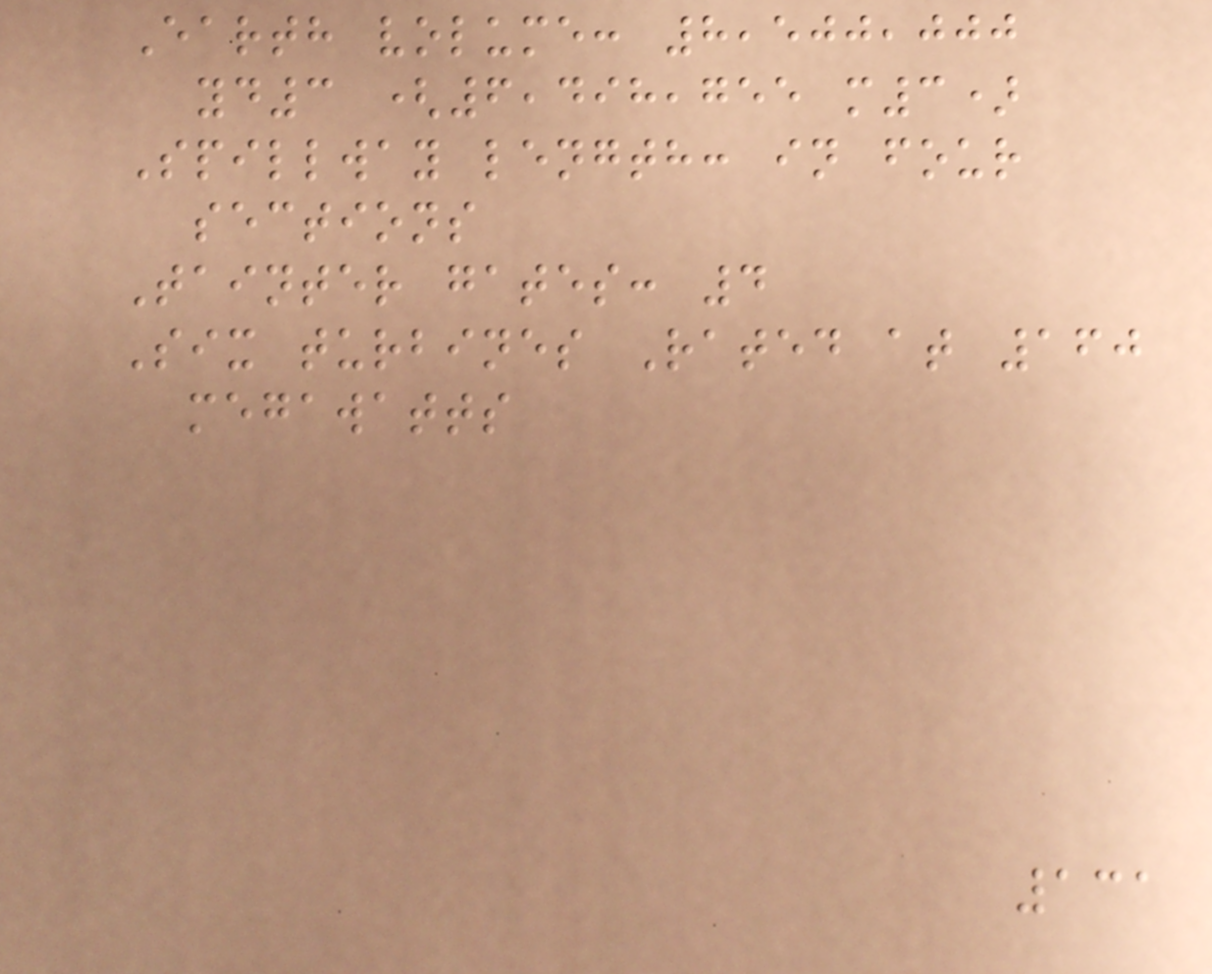Earth volume: 8,500,000
yd3 (6,498,755 m3)
Spillway length: in four
sections
Tainter gates: 4
Six turbines Rated at 160
megawatts
131
